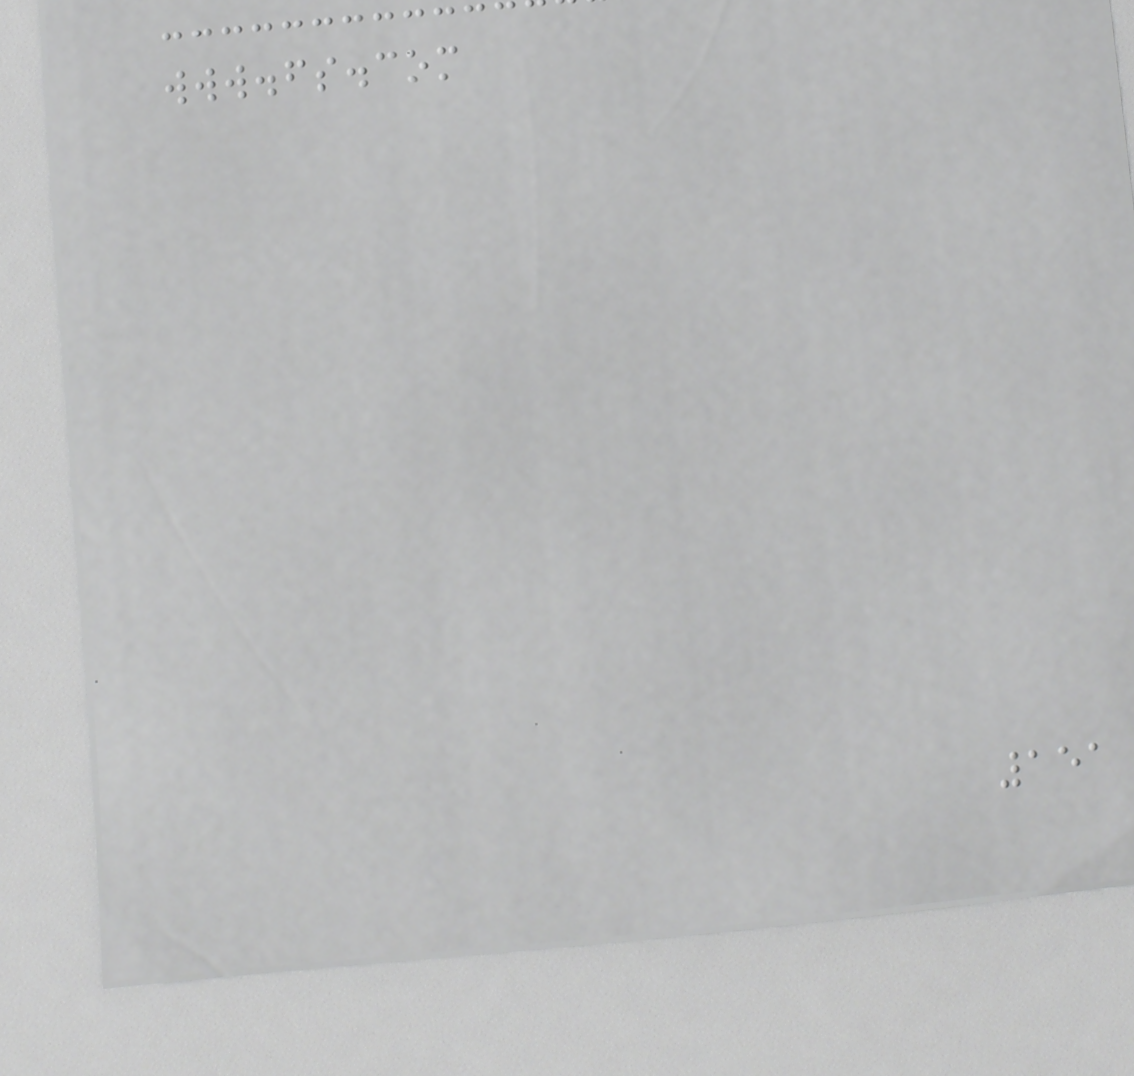www.fs.com
151
